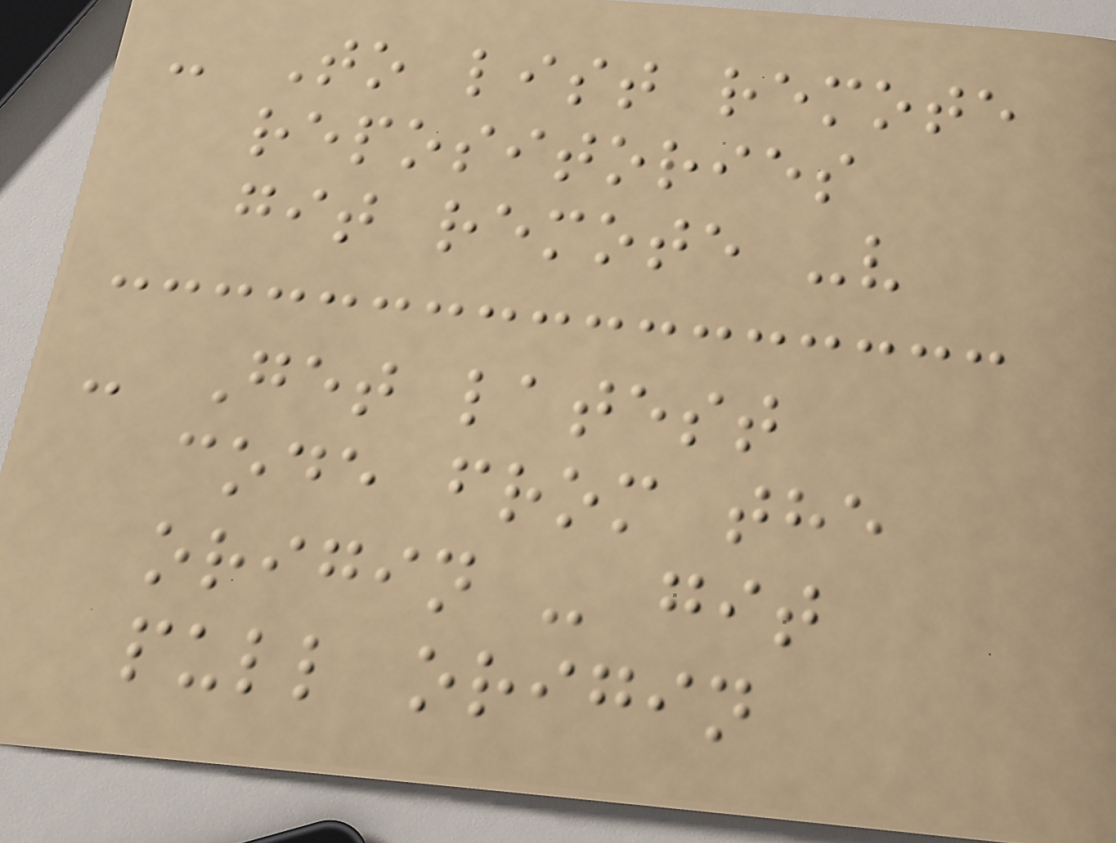- To list remote
repositories
git remote -v
- Get latest
code from the
origin - git
pull origin
